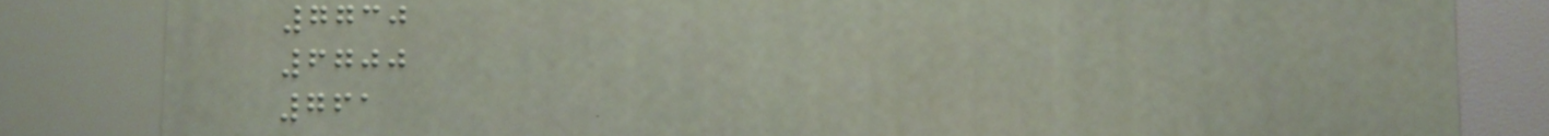7730
6700
761
